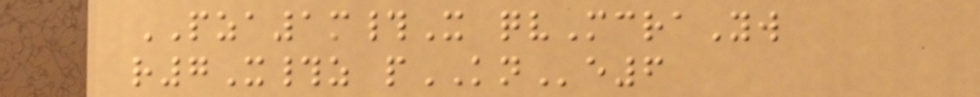PZA1m#X qvMcraYw
r7X#z pKNe6
